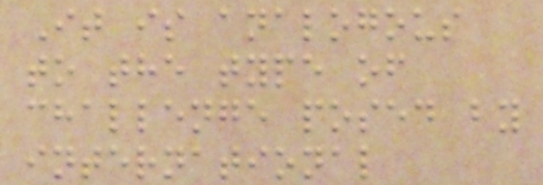It is analogous
to the type of
challenge posed by
international
